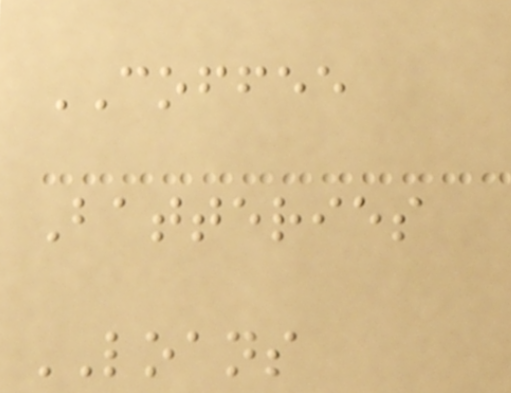COFFEE
Batteries
LOANS
